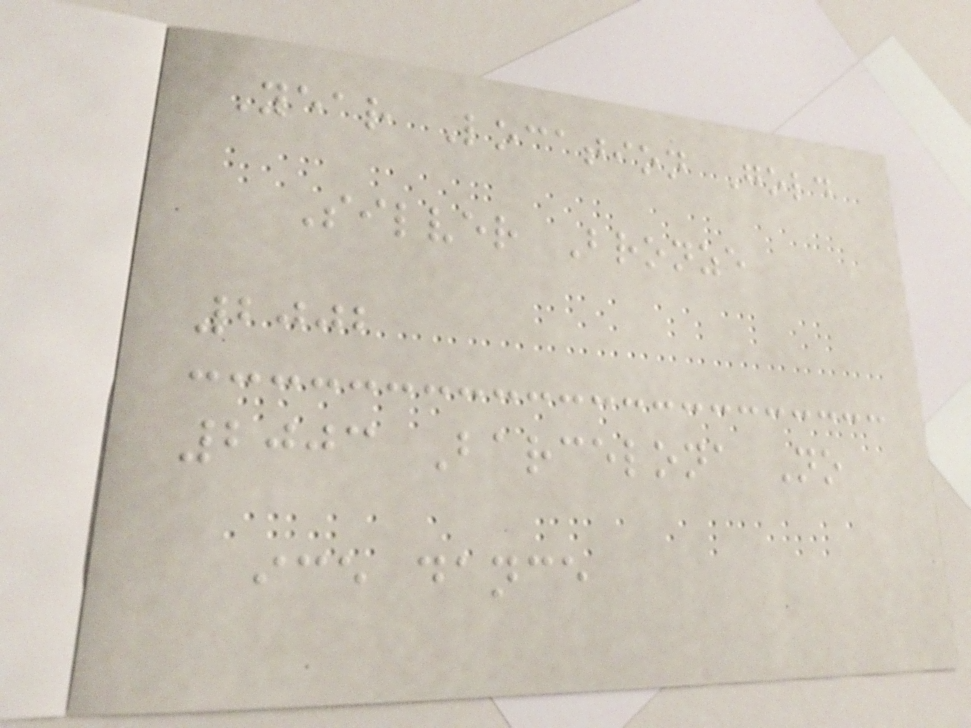Year Location Gold
Silver Bronze
2002
2003 Barcelona No
ice dance
